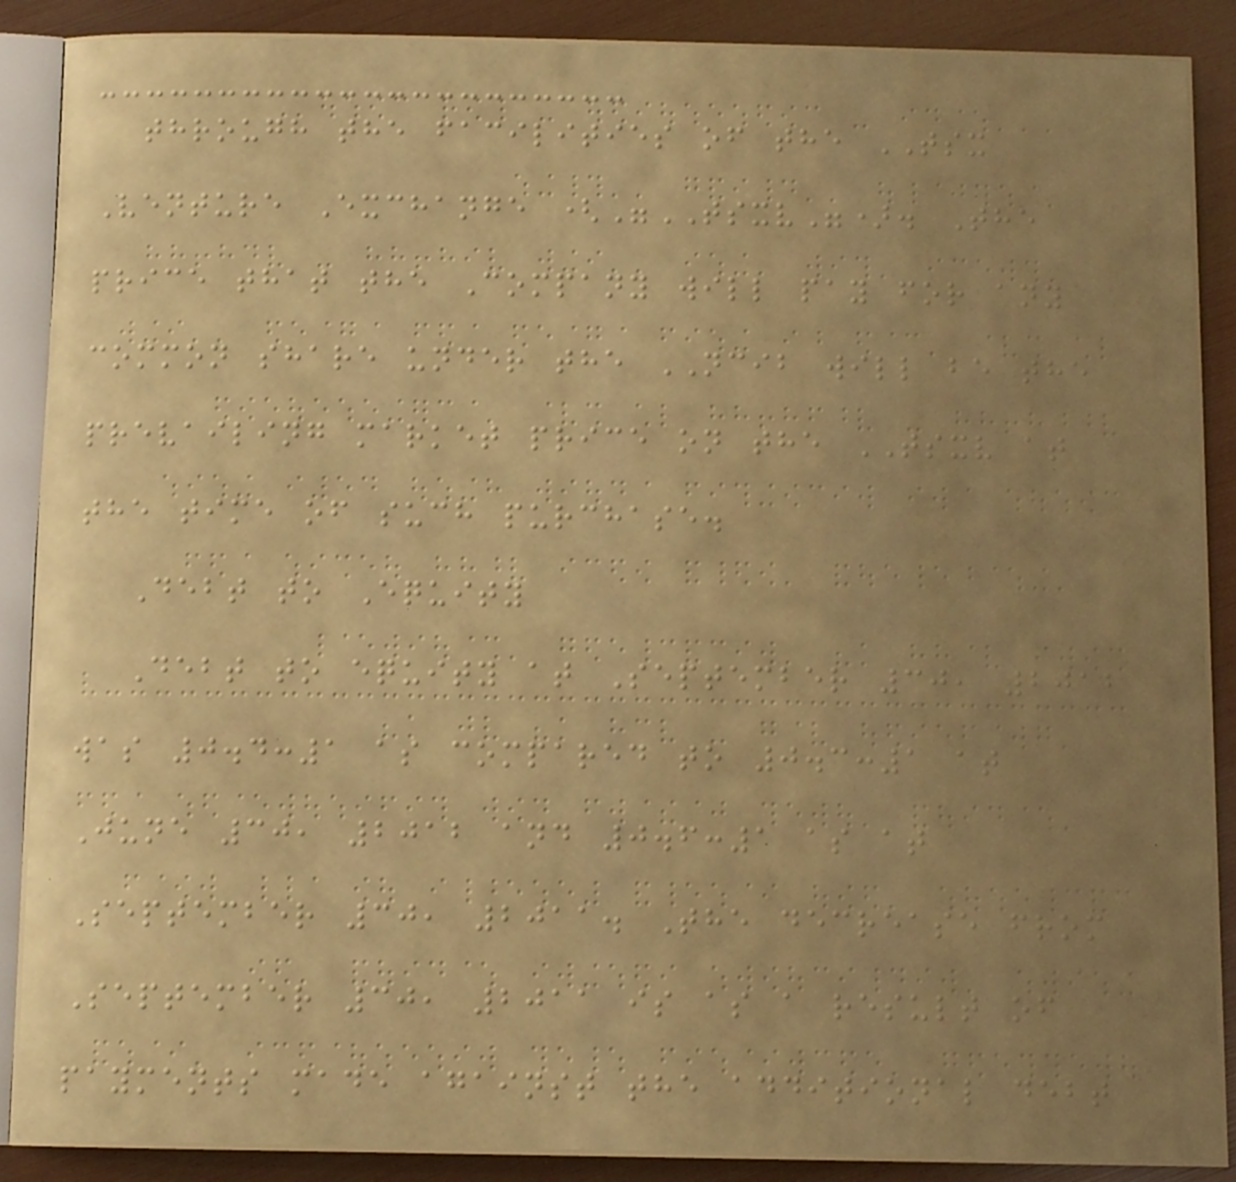through the facilities of the TSX
Venture Exchange ("TSXV"). The
price that the Company will pay for any
common share under the NCIB will be the
prevailing market price on the TSXV at
the time of such purchase.
Debt to Equity
Debt to equity at September 30, 2012
was 0.4:1 as compared to 0.3:1 at
June 30, 2012 and 0.6:1 as at
September 30, 2011. The decrease from
September 30, 2011 is as a result of
payments made against the additional debt
